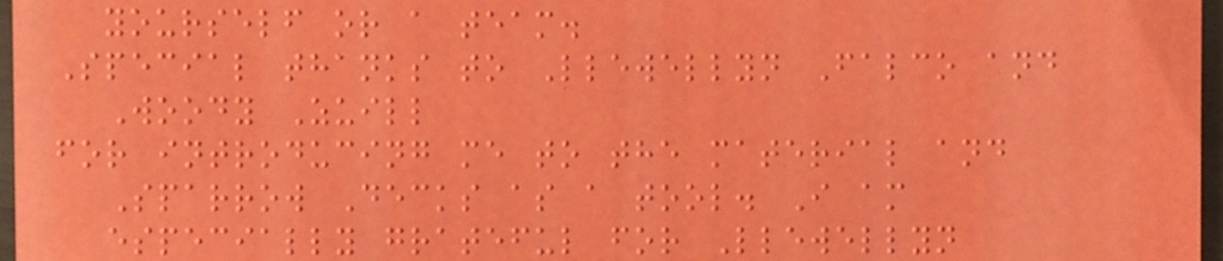yourself or a team.
Special thanks to Llewellyn Falco and
Woody Zuill
for introducing me to the material and
Sparrow Decks as a tool. I am
especially grateful for Llewellyn
